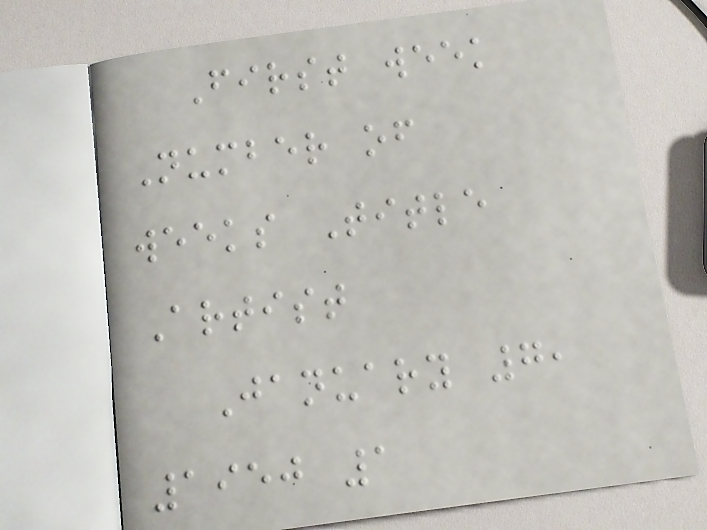First week
Number of
weeks Title
Artist
January 7,
1950 1
